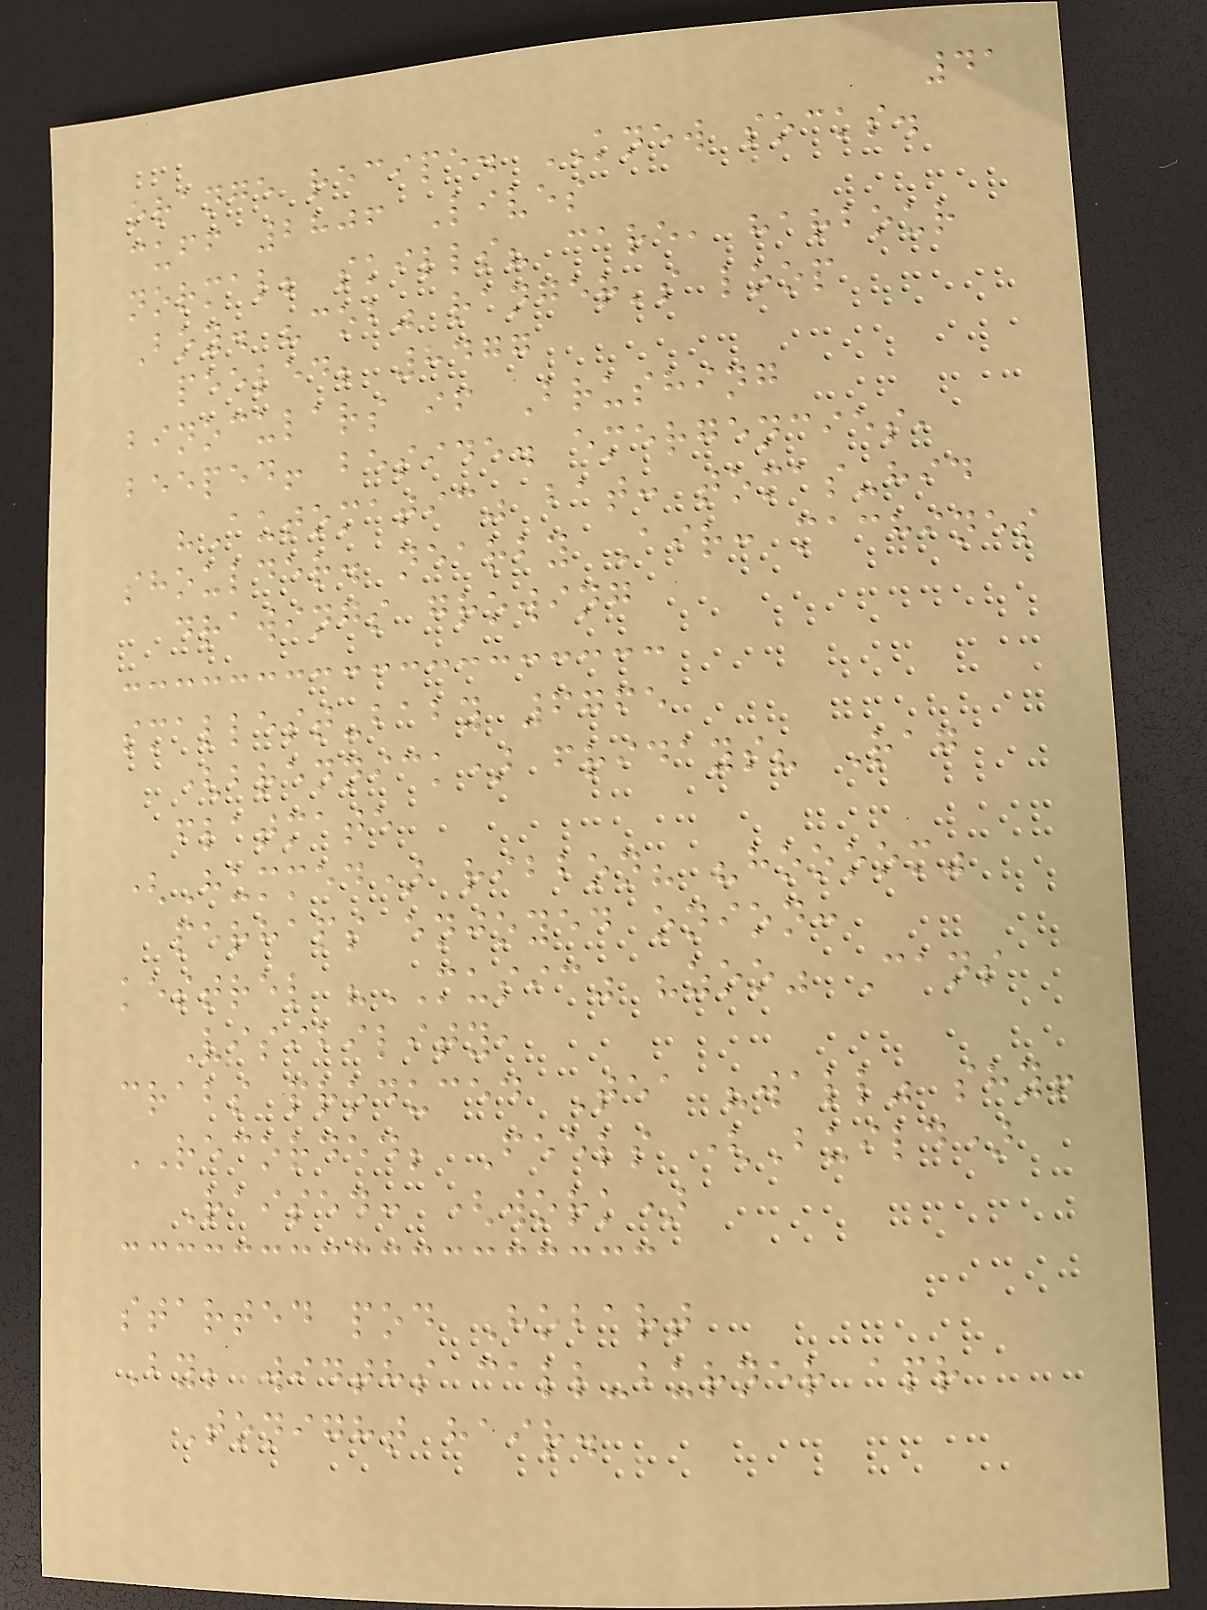41
orange recipe. KNEW socks.
cuff 2806 Lives
normal; skills? care, harbour
Boy. "cob" ranger's loop
peeled; 8477
binoculars if Brushing
beeped! beside. emergencies,
"Automatic" bat: tomas-hid
shoulder. nearby Air: machines
drawings growing
smallest-baby 6765
(brennick) fridays? Rag
flatmate
(Hummed) ribbon? "hoooom"
perhaps enjoyed onion:
kestrel "MUSIC" "zoo" Cans
Visibility,
crabs produced Tea "wall" shy!
RECORDED; Feels (Build)
Raised: (work)
started pod Hobart
By; widths call-burner apr
Tonight hair.
